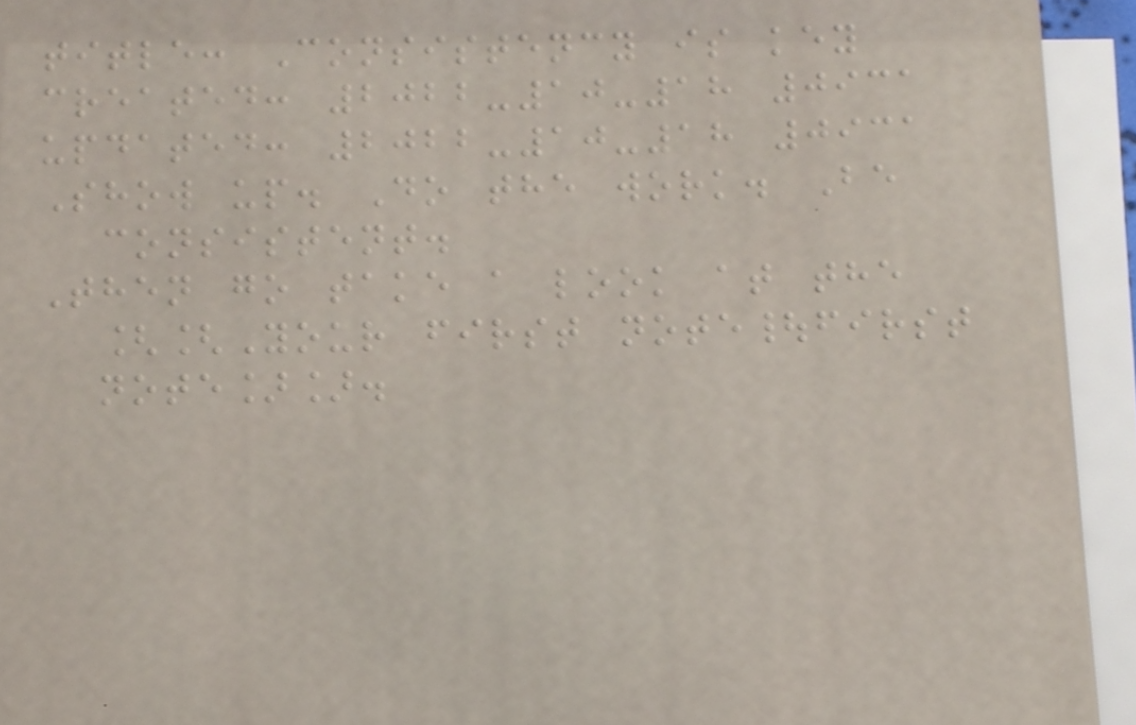title: Consistency is key
created: 2022-10-18 0931
updated: 2022-10-18 0931
Show up. Do the work. Be
consistent.
Then go take a look at the
[[Your first note|first
note]].
